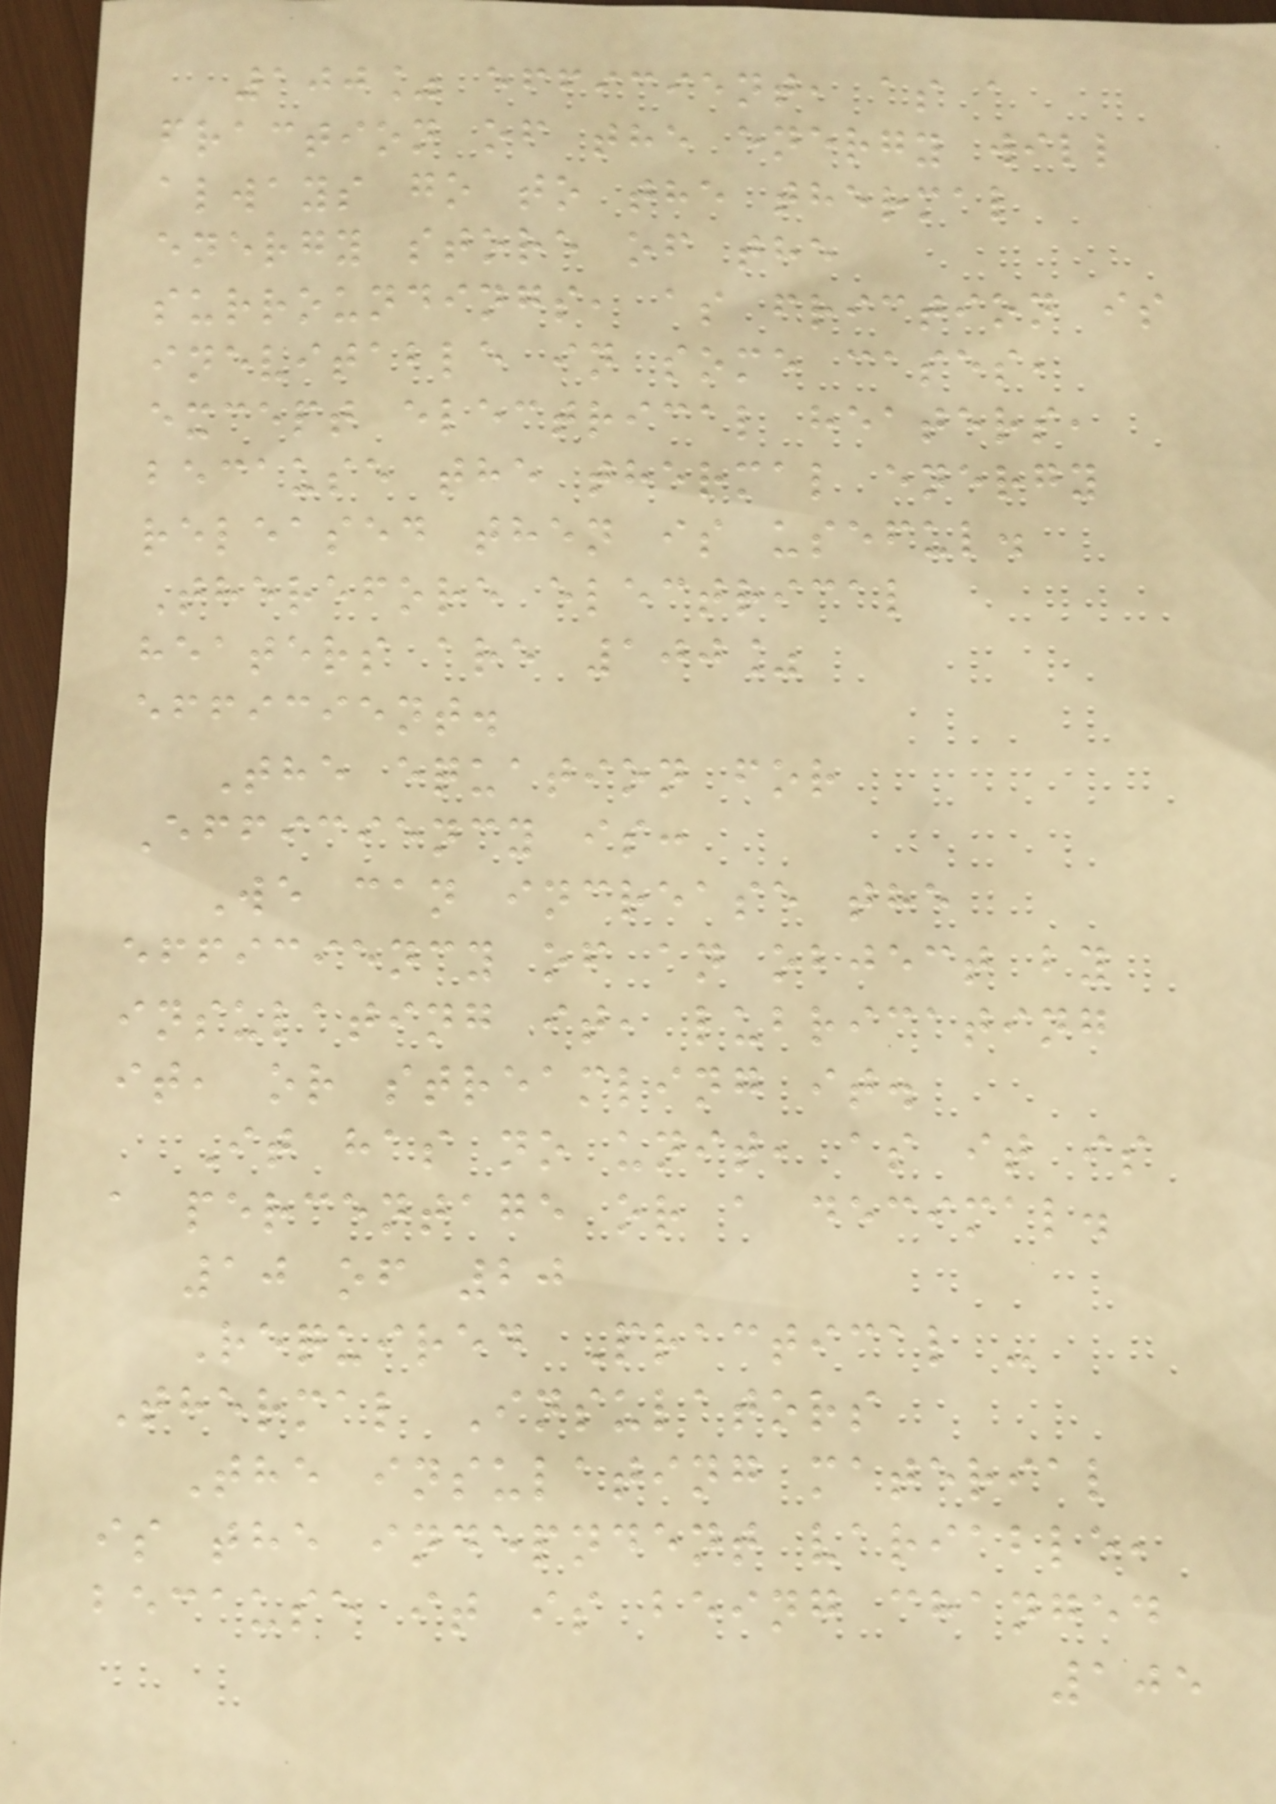100% efficient, as a
fraction of the energy will
always go to the thermal
energy store of the
surroundings, as friction is
inevitable in some cases,
except electrical heaters,
because the thermal energy
released then is useful.
Therefore electrical
heaters are 100%
efficient.
The equation for
Efficiency is:
We can increase the
efficiency of an object by
insulating it, lubricating
it, or streamling it.
It has no unit, as it is
a percentage or a decimal.
10 of 20
Required Practical -
Thermal Insulators
The insulating material
is the indepndent variable,
because it is being changed
105
